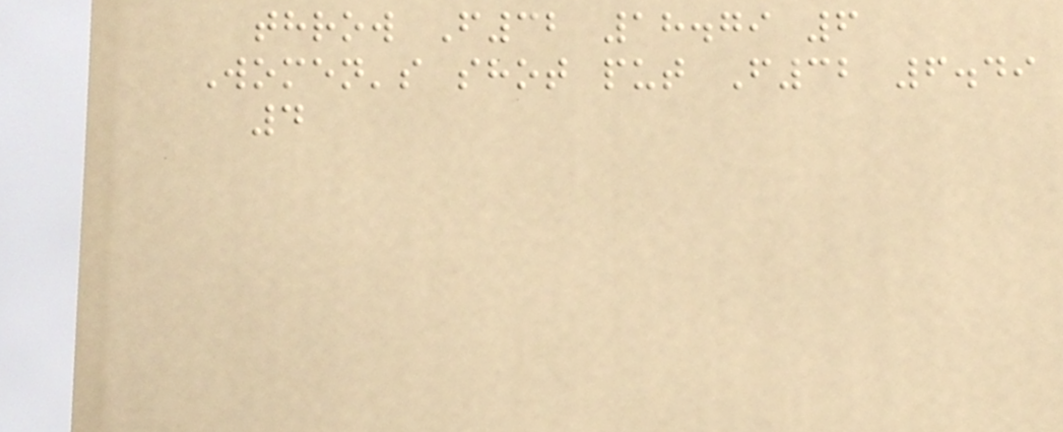throw F32 18.79 6
Women's shot put F32 6.49
4
